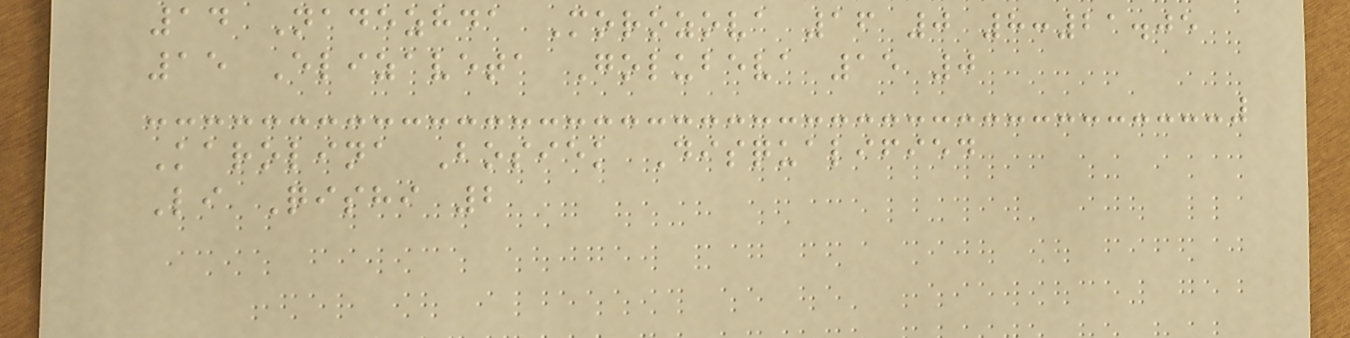14 Nadezhda Morozova 16 0 8:21.05
15 Elizaveta Golubeva 15 0
Karolina Bosiek Disqualified
Li Qishi 2
